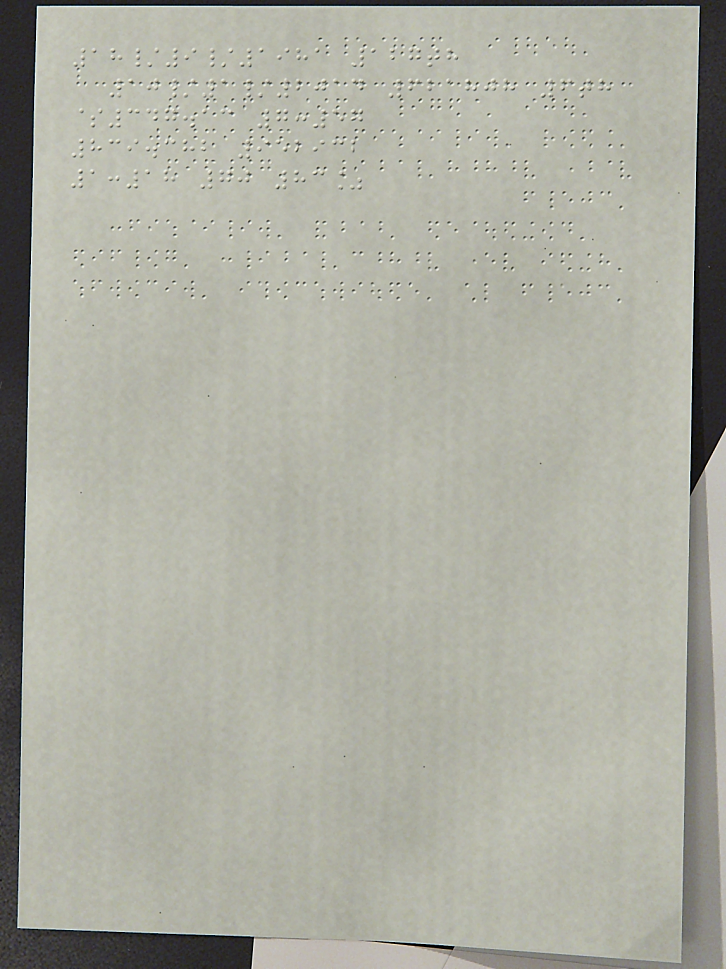18/9/1981 127th
10/1/2014 621808 6th
$347.13 7:57
839.382 952932
1:18 70 83%
